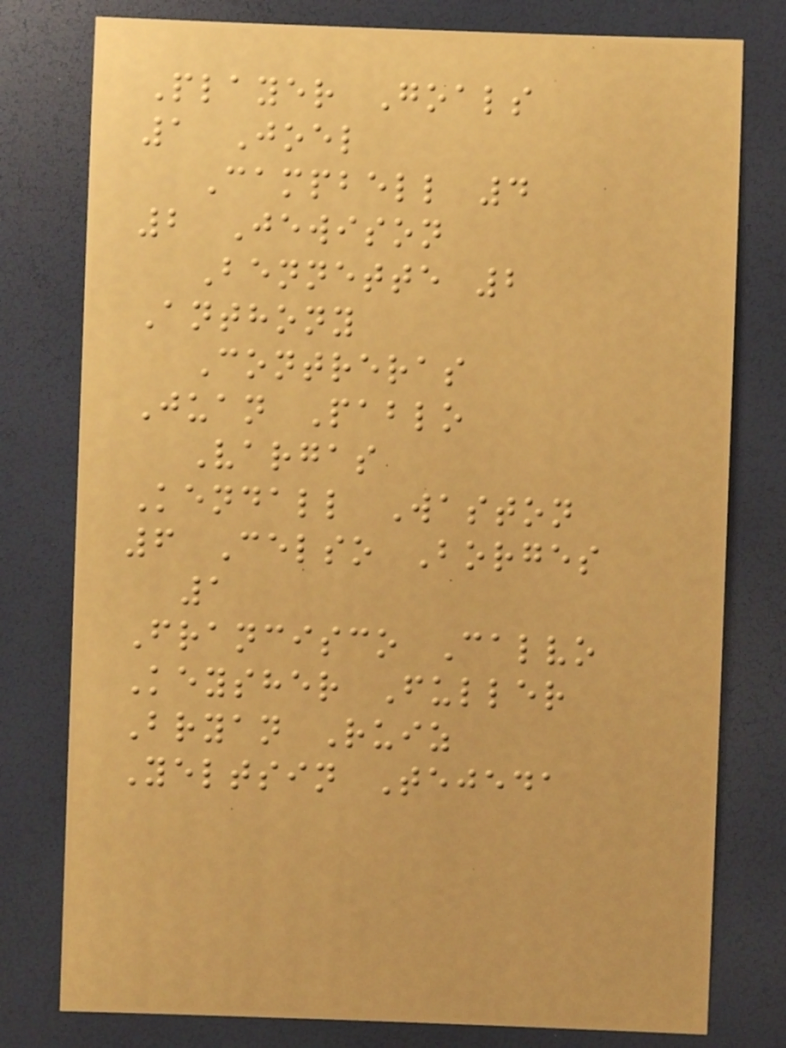Player Goals
1 Joel
Campbell 4
2 Jewison
Bennette 2
Anthony
Contreras
Juan Pablo
Vargas
Kendall Waston
6 Celso Borges
1
Francisco Calvo
Keysher Fuller
Bryan Ruiz
Yeltsin Tejeda
